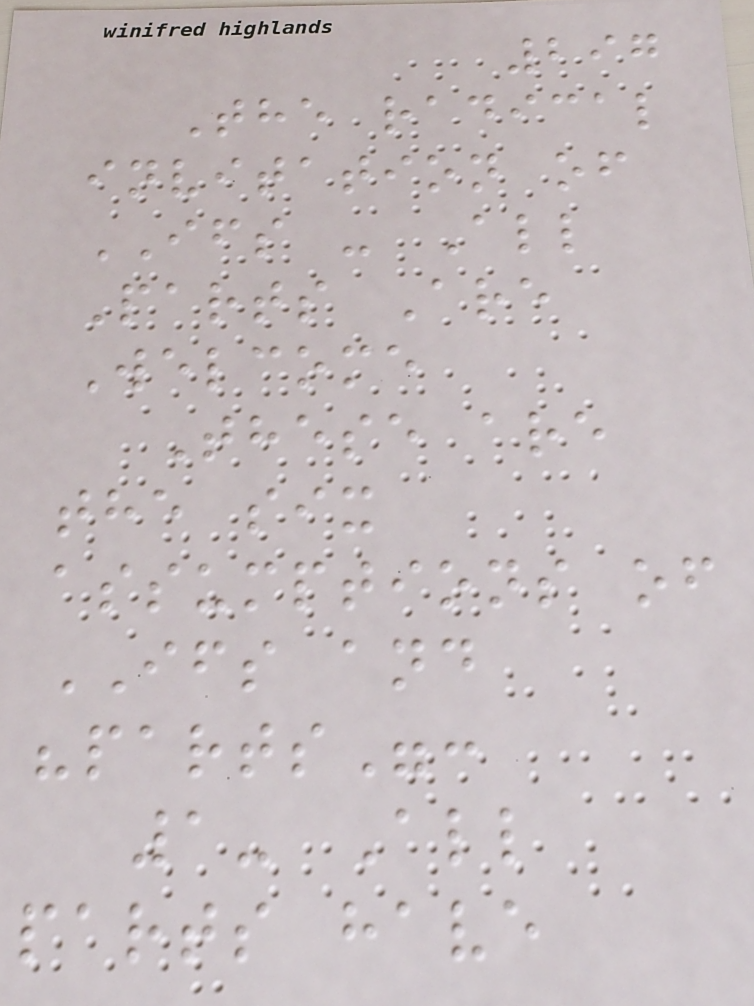297
The radical
invitation of
IFS - All
Parts Are
Welcome
These are
the six
assumptions of
IFS and
"parts":
1- All
parts have
